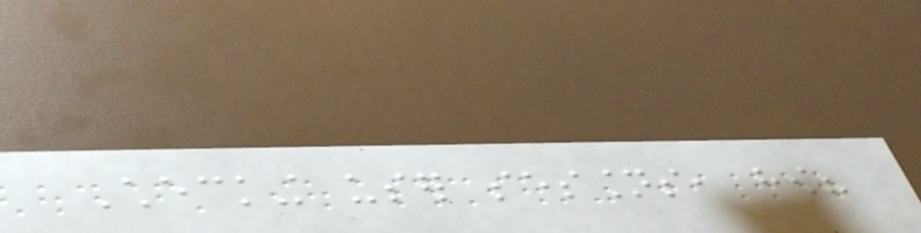Checking user sessions, how?
